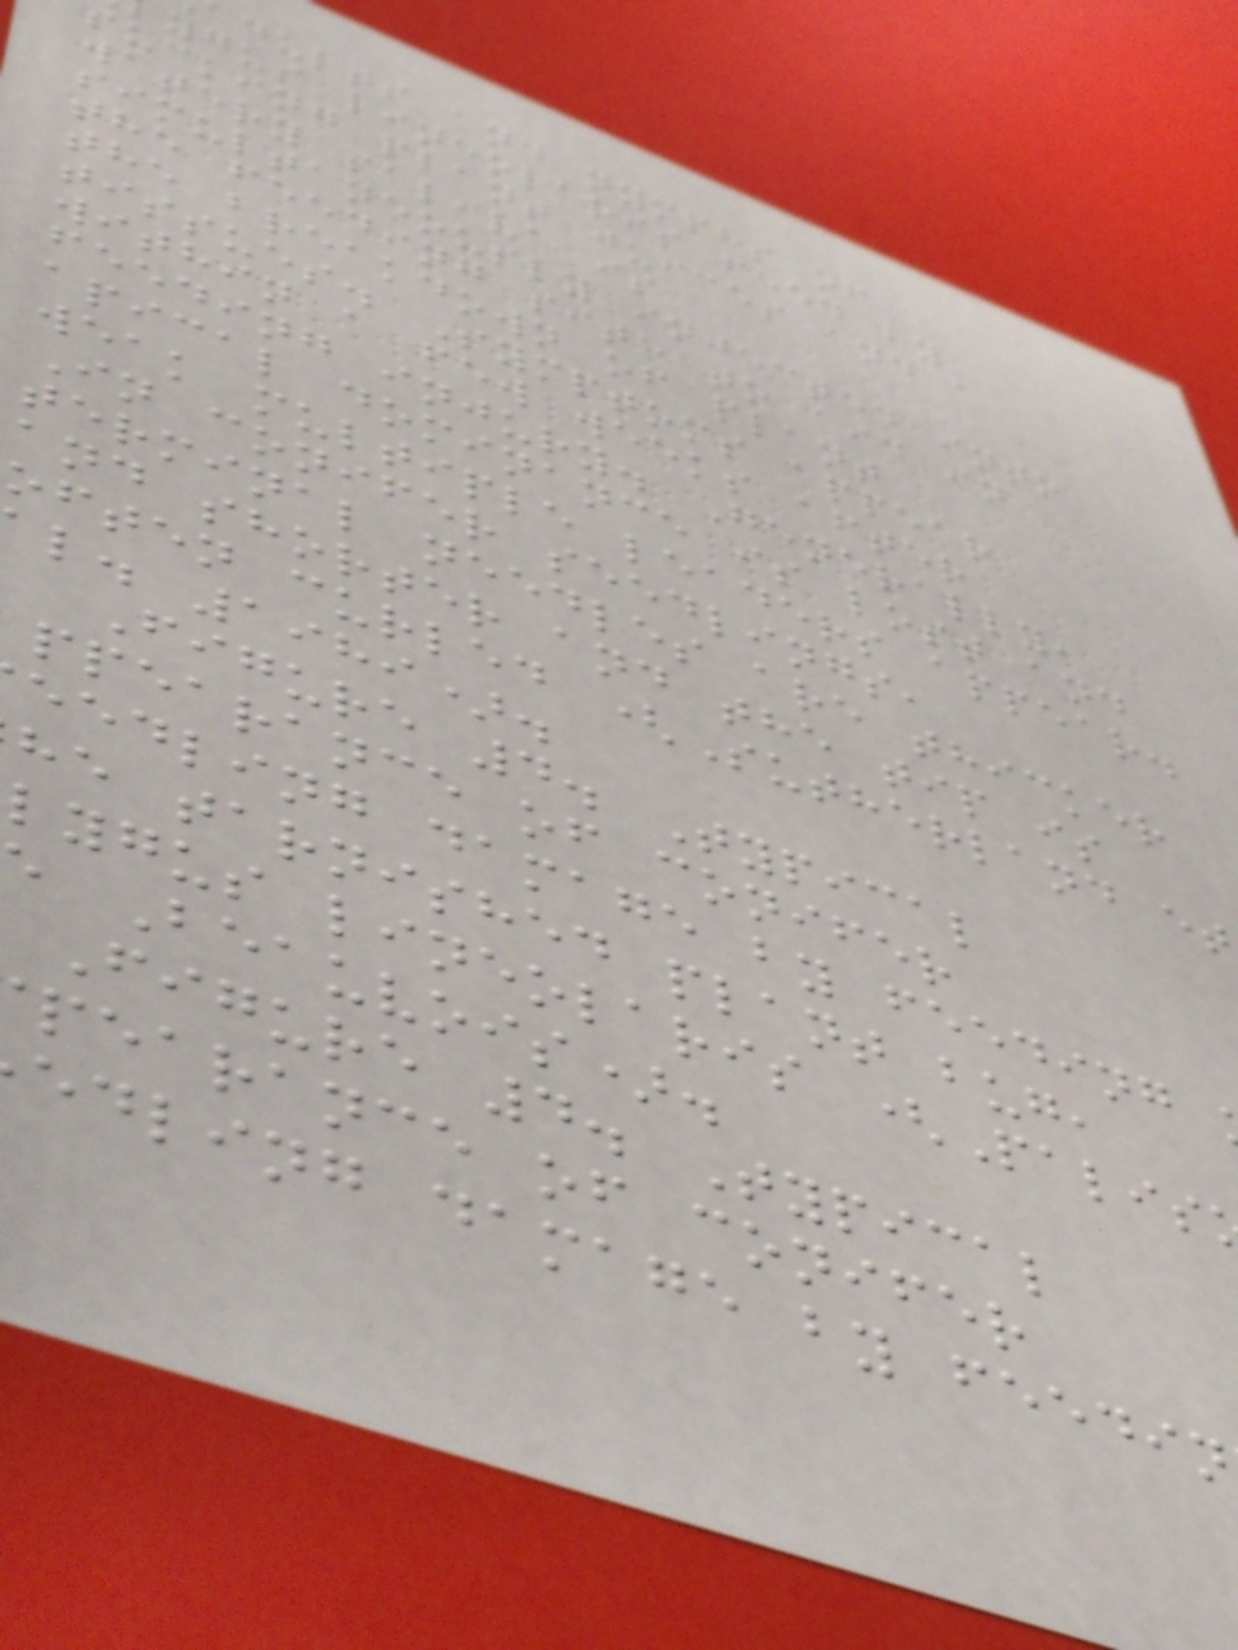dults and nymphs of
ygus lineolaris feed by
sucking plant juices and a
watery saliva is
simultaneously injected into
the feeding site to aid in
the breakdown of plant
tissues. Symptoms appear
within a few weeks after
feeding injury. Generally,
apical dominance is lost and
weak multiple leaders appear.
In conifer seedlings,
terminal needles are thicker
and shorter and the tip is
often curled (Sutherland et
l. 1989).
Figure 4. Typical
ppearance of conifer
eedling damage by feeding
he tarnished plant bug,
lygus lineolaris (Palis
Beauvois).
Figure 4. Typical
pearance of conifer
edling damage by feedin
